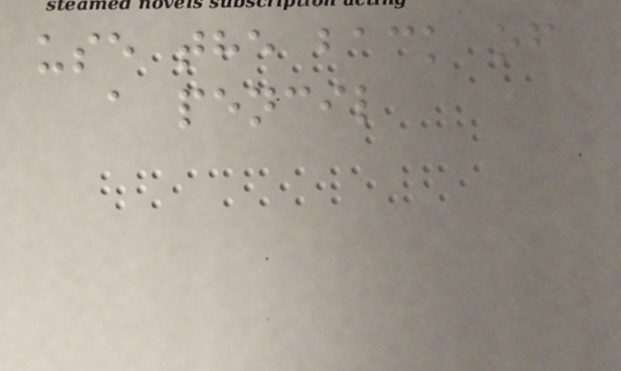use the back of
a pencil
